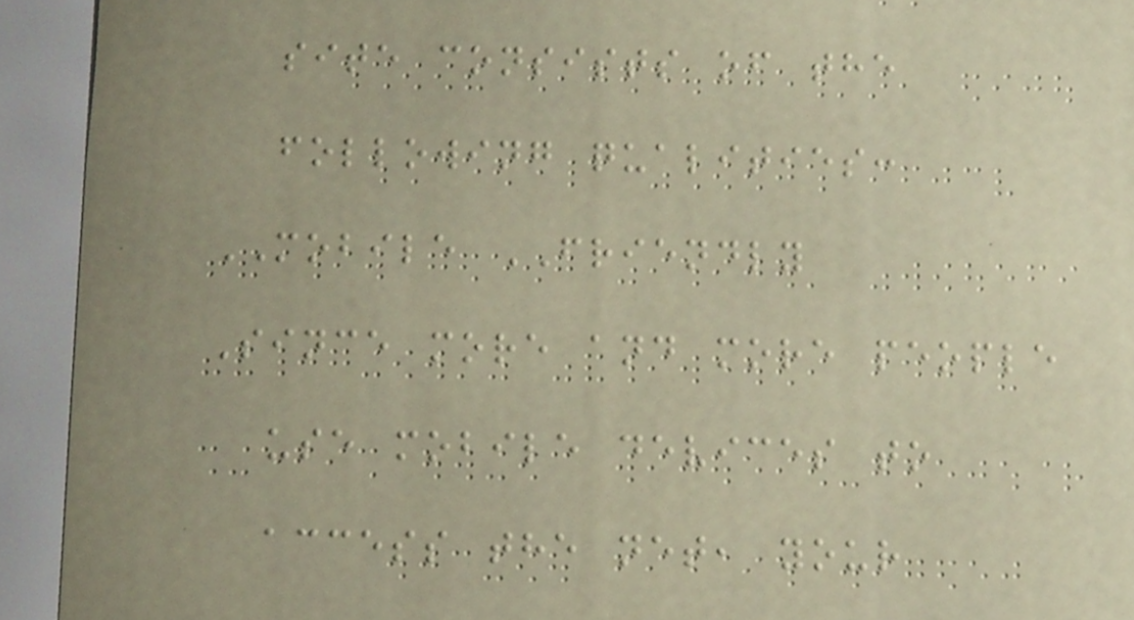site consists of the
following qualities:
MOBILE FRIENDLY
Since more and more people
use mobile devices to
access the net, your
